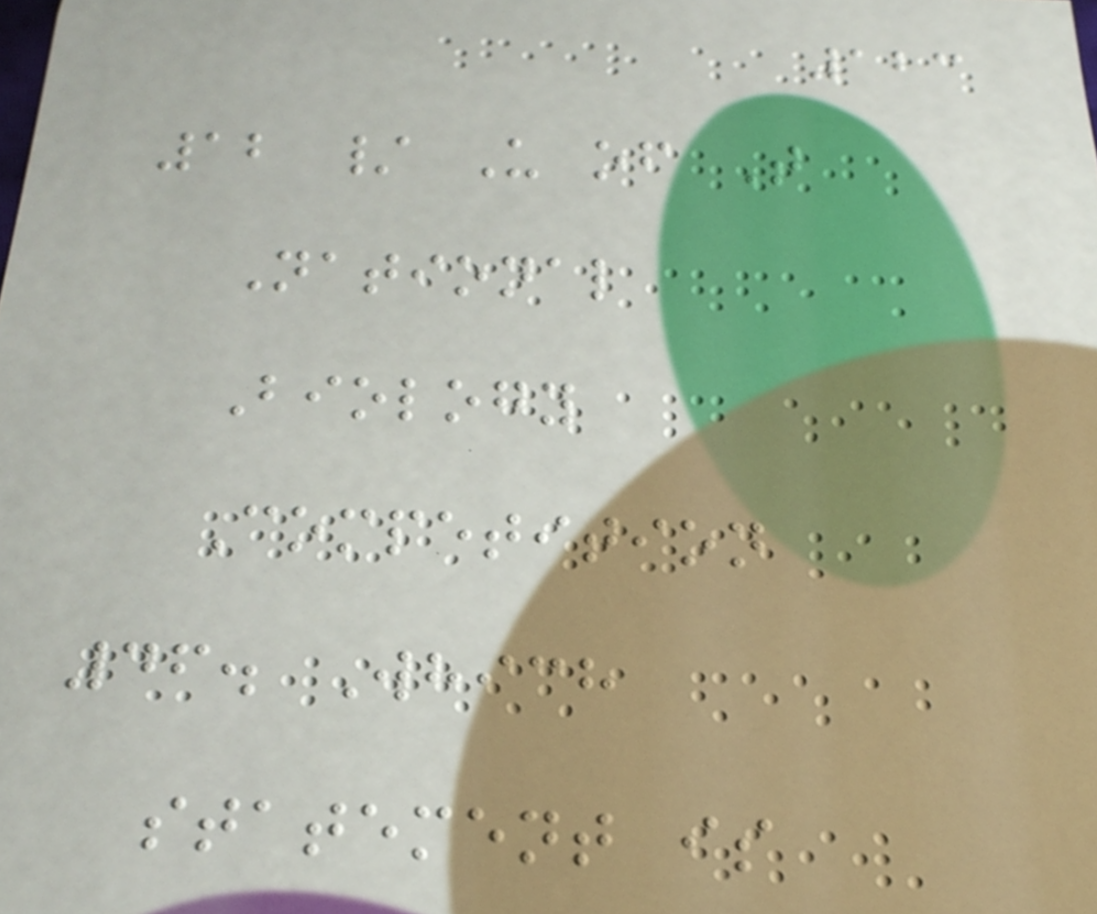123
12 / U of T
National
Biology
Competition
46. Which
statement is
